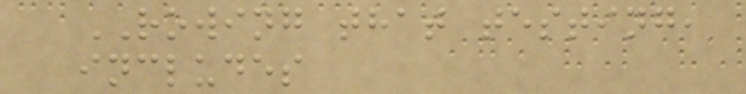ROWING that testing,
includes
